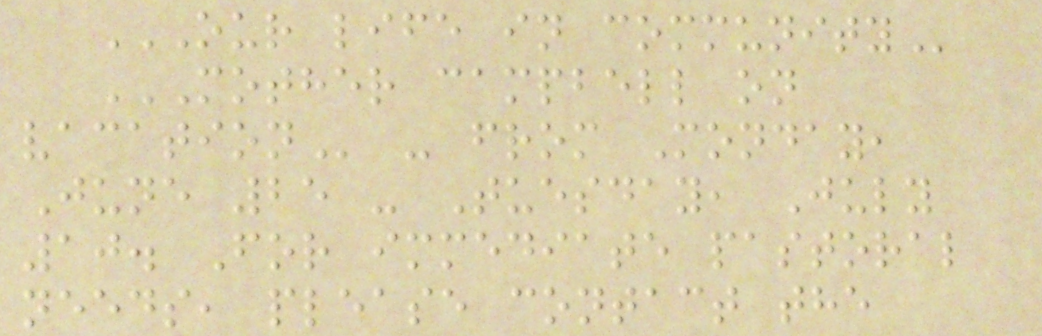OUR LIFE IN COMMUNITY
MOTHER CAMPBELL ON
VACATION - from Monday,
June 25 - Tuesday, July
10. For immediate pastoral
needs, please contact the
